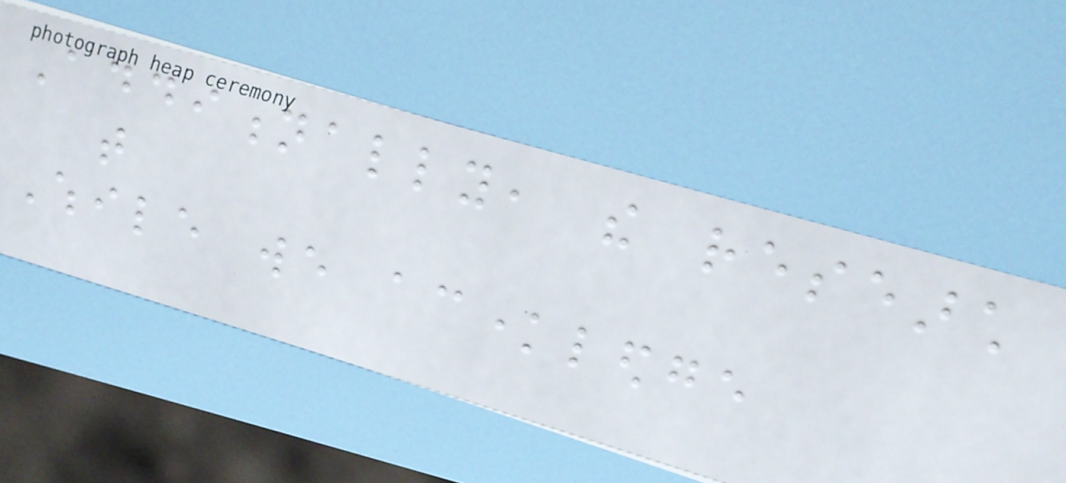Additionally, the research
that
While we acknowledge
